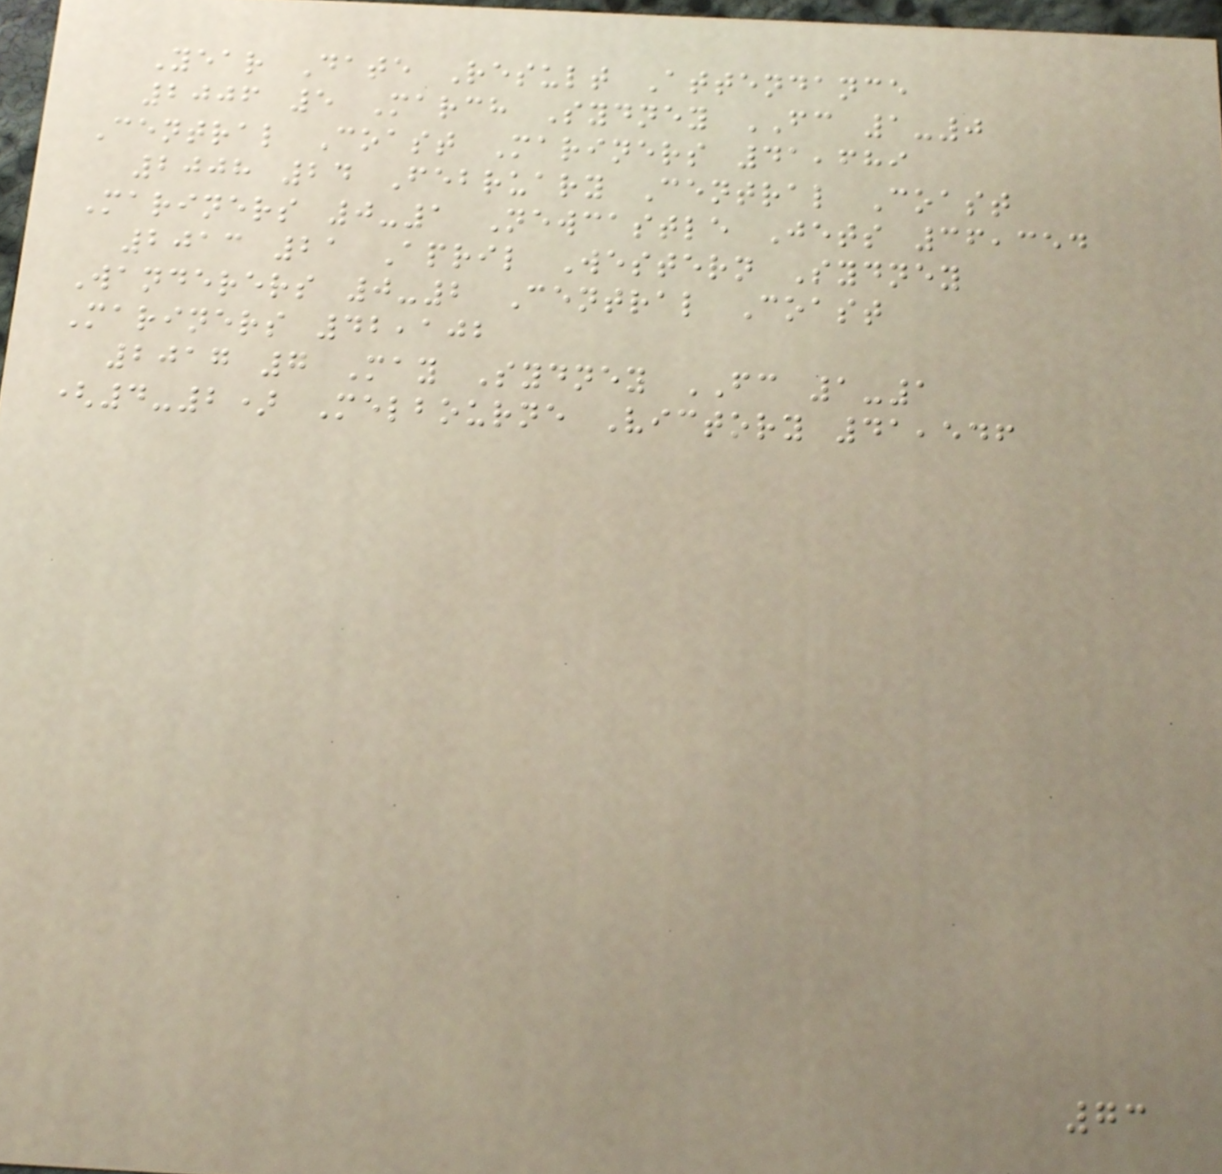Year Date Result Attendance
2006 5 March Sydney FC 1-0
Central Coast Mariners 41,689
2008 24 February Central Coast
Mariners 0-1 Newcastle Jets 36,354
2013 21 April Western Sydney
Wanderers 0-2 Central Coast
Mariners 42,102
2017 7 May Sydney FC 1-1
(4-2) Melbourne Victory 41,546
73
